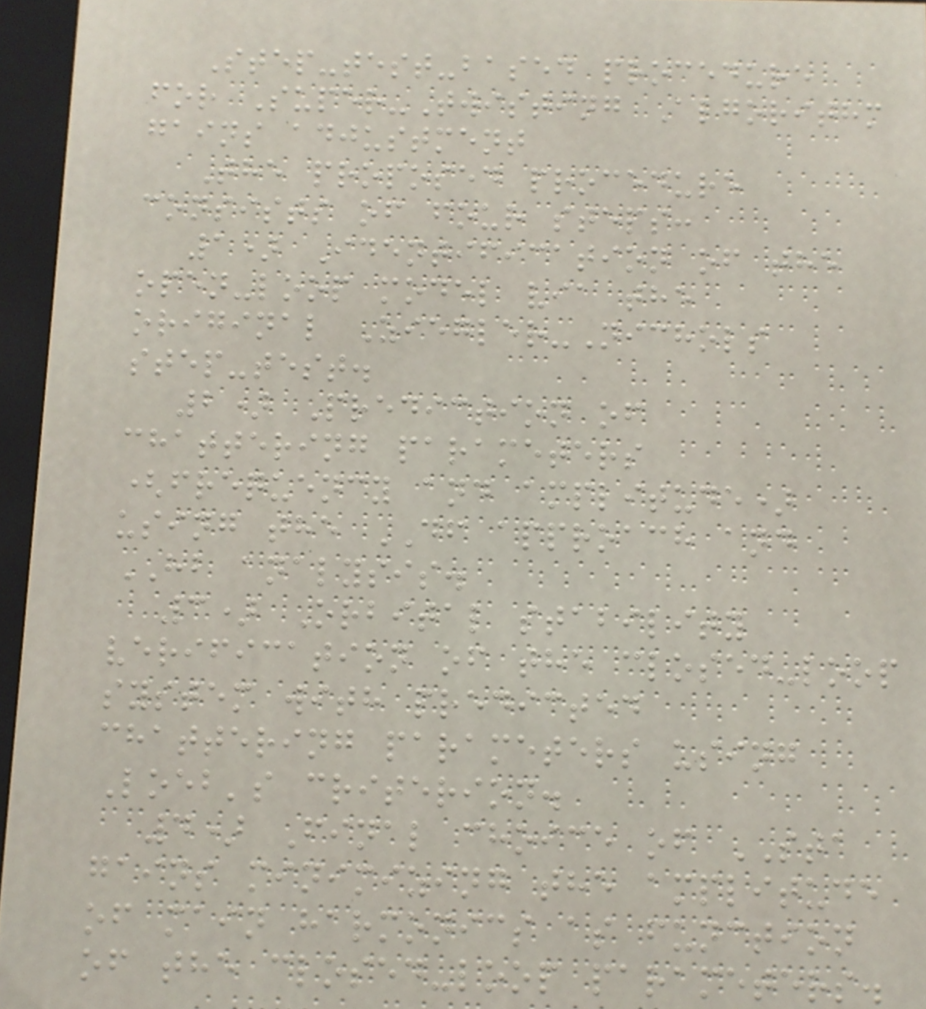Step-test-based procedure
for Super-Twisting Algorithm
gains adjustment
The proposed procedure
consists of four steps:
1) Identification of the
open-loop model via the
original Ziegler-Nichols
step-test.
2) Prediction of
chattering parameters
(frequency and amplitude)
using the DF approach and
HB analysis.
3) Orbital stability
verification of the closed-loop
system with predicted
chattering parameters using
Loeb's criterion.
4) Final choice of STA
gains minimizing the amplitude
of main harmonics as function
of the closed-loop parameters.
